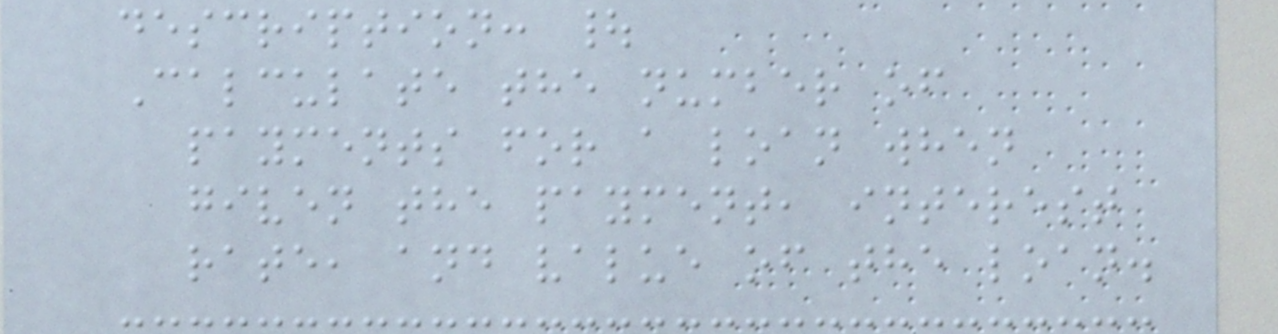description: |
Calculate the number of
payments for a loan when
given the payment, interest
rate, and value of the loan.
